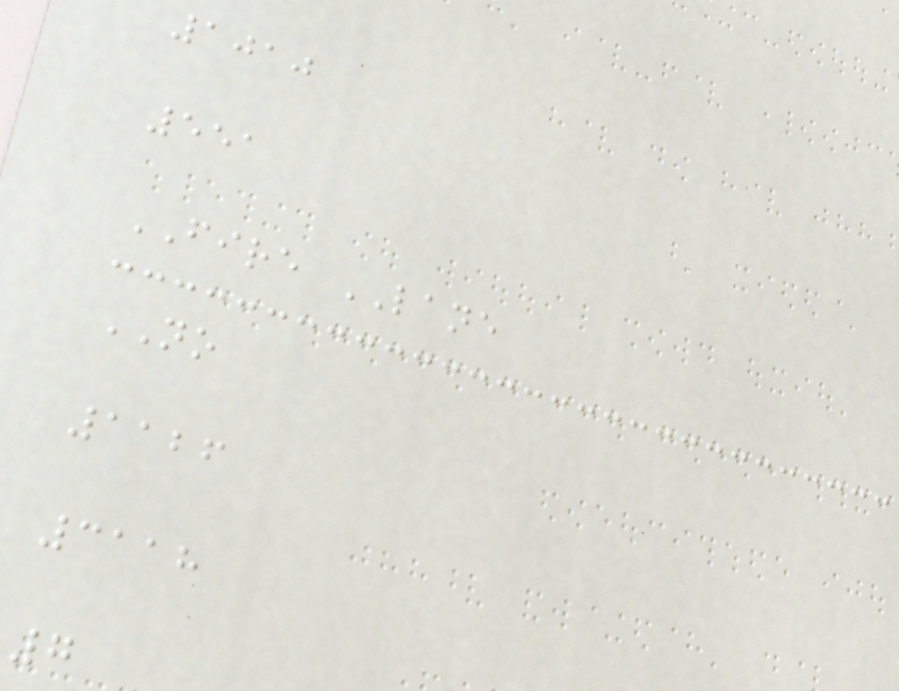1010
551
FIRE LANE
NO
1126
3118
7
